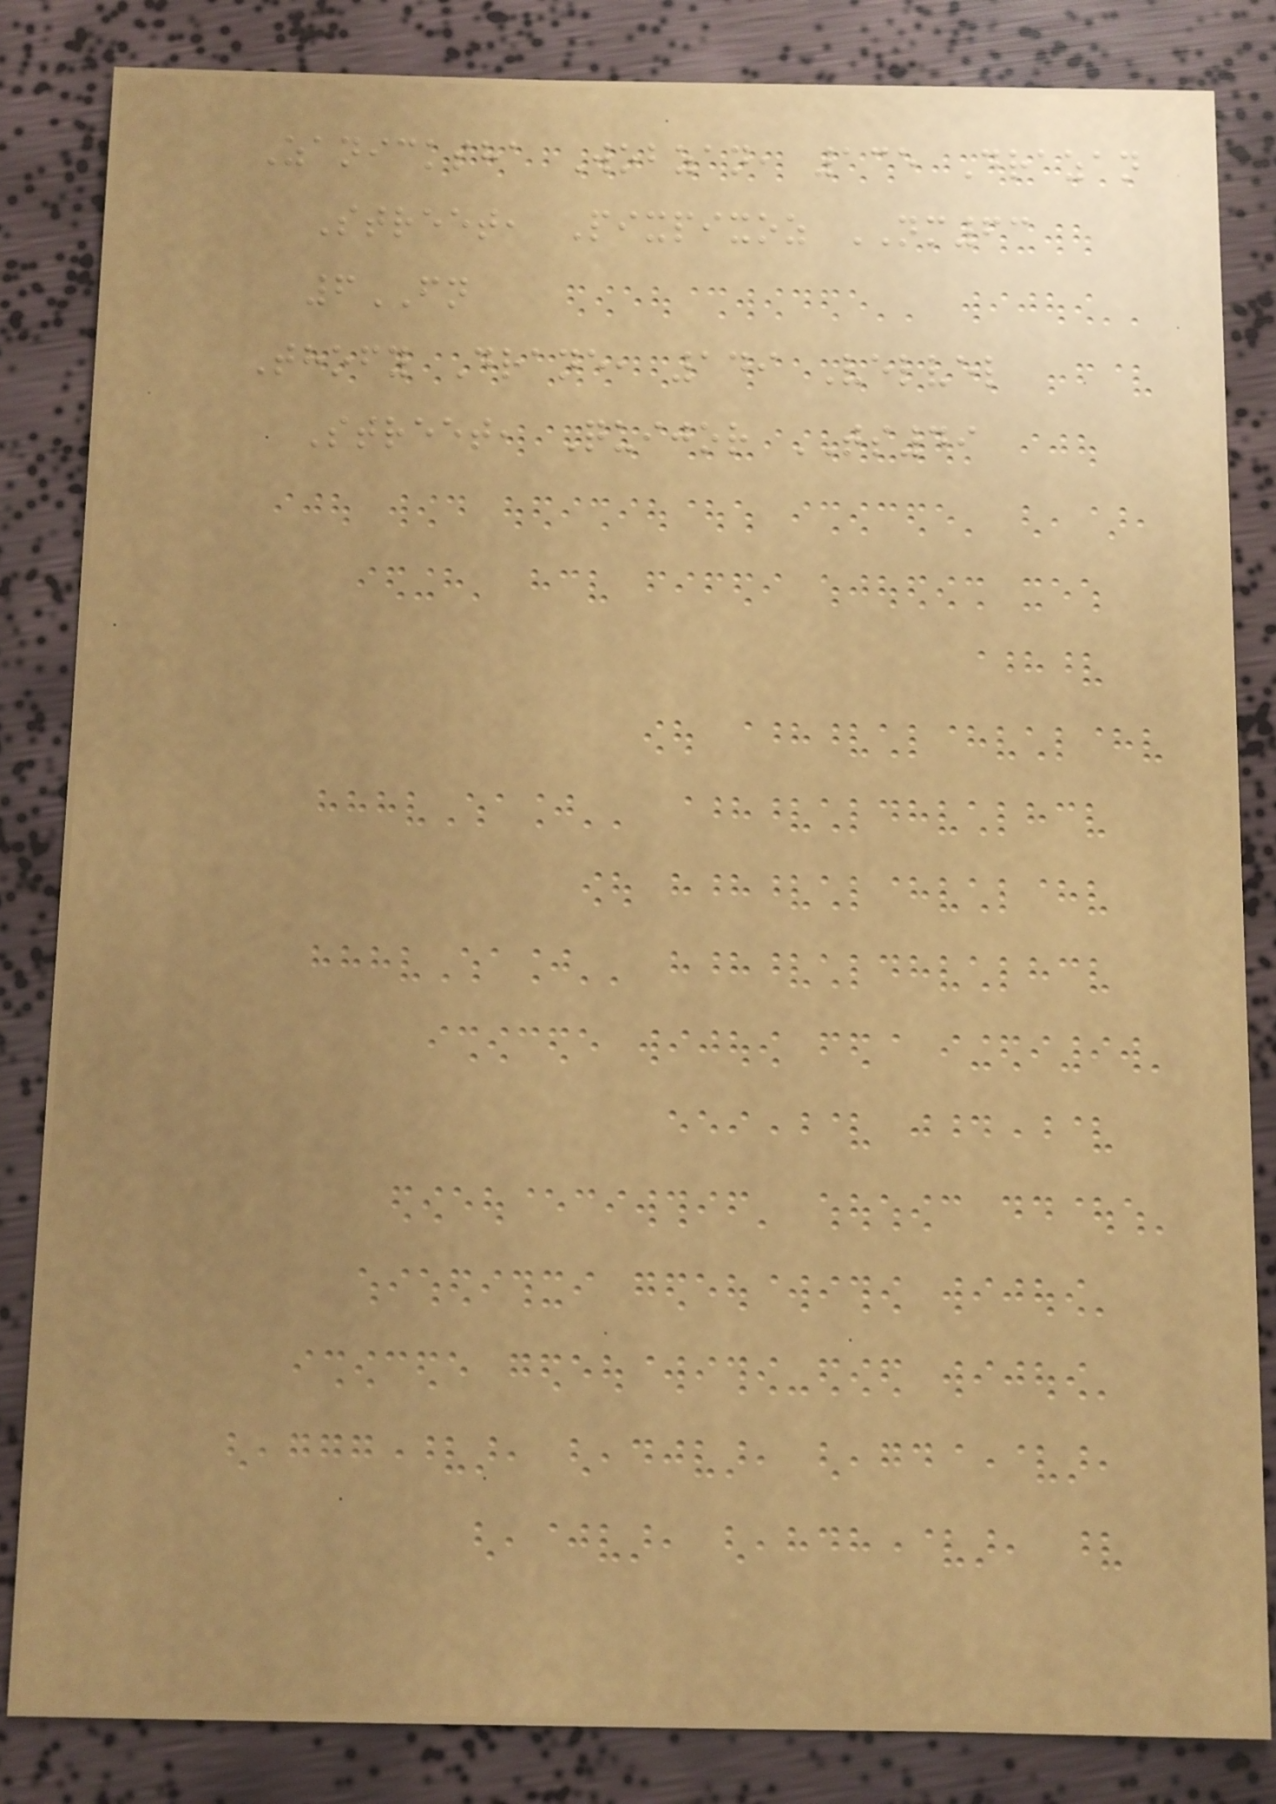Zanicksha Wobzan, 135 Drazan
Street, Pixpixoz NM63
6FN
Thofy Drane, 149 Velvel
Street, Quijor TS49
